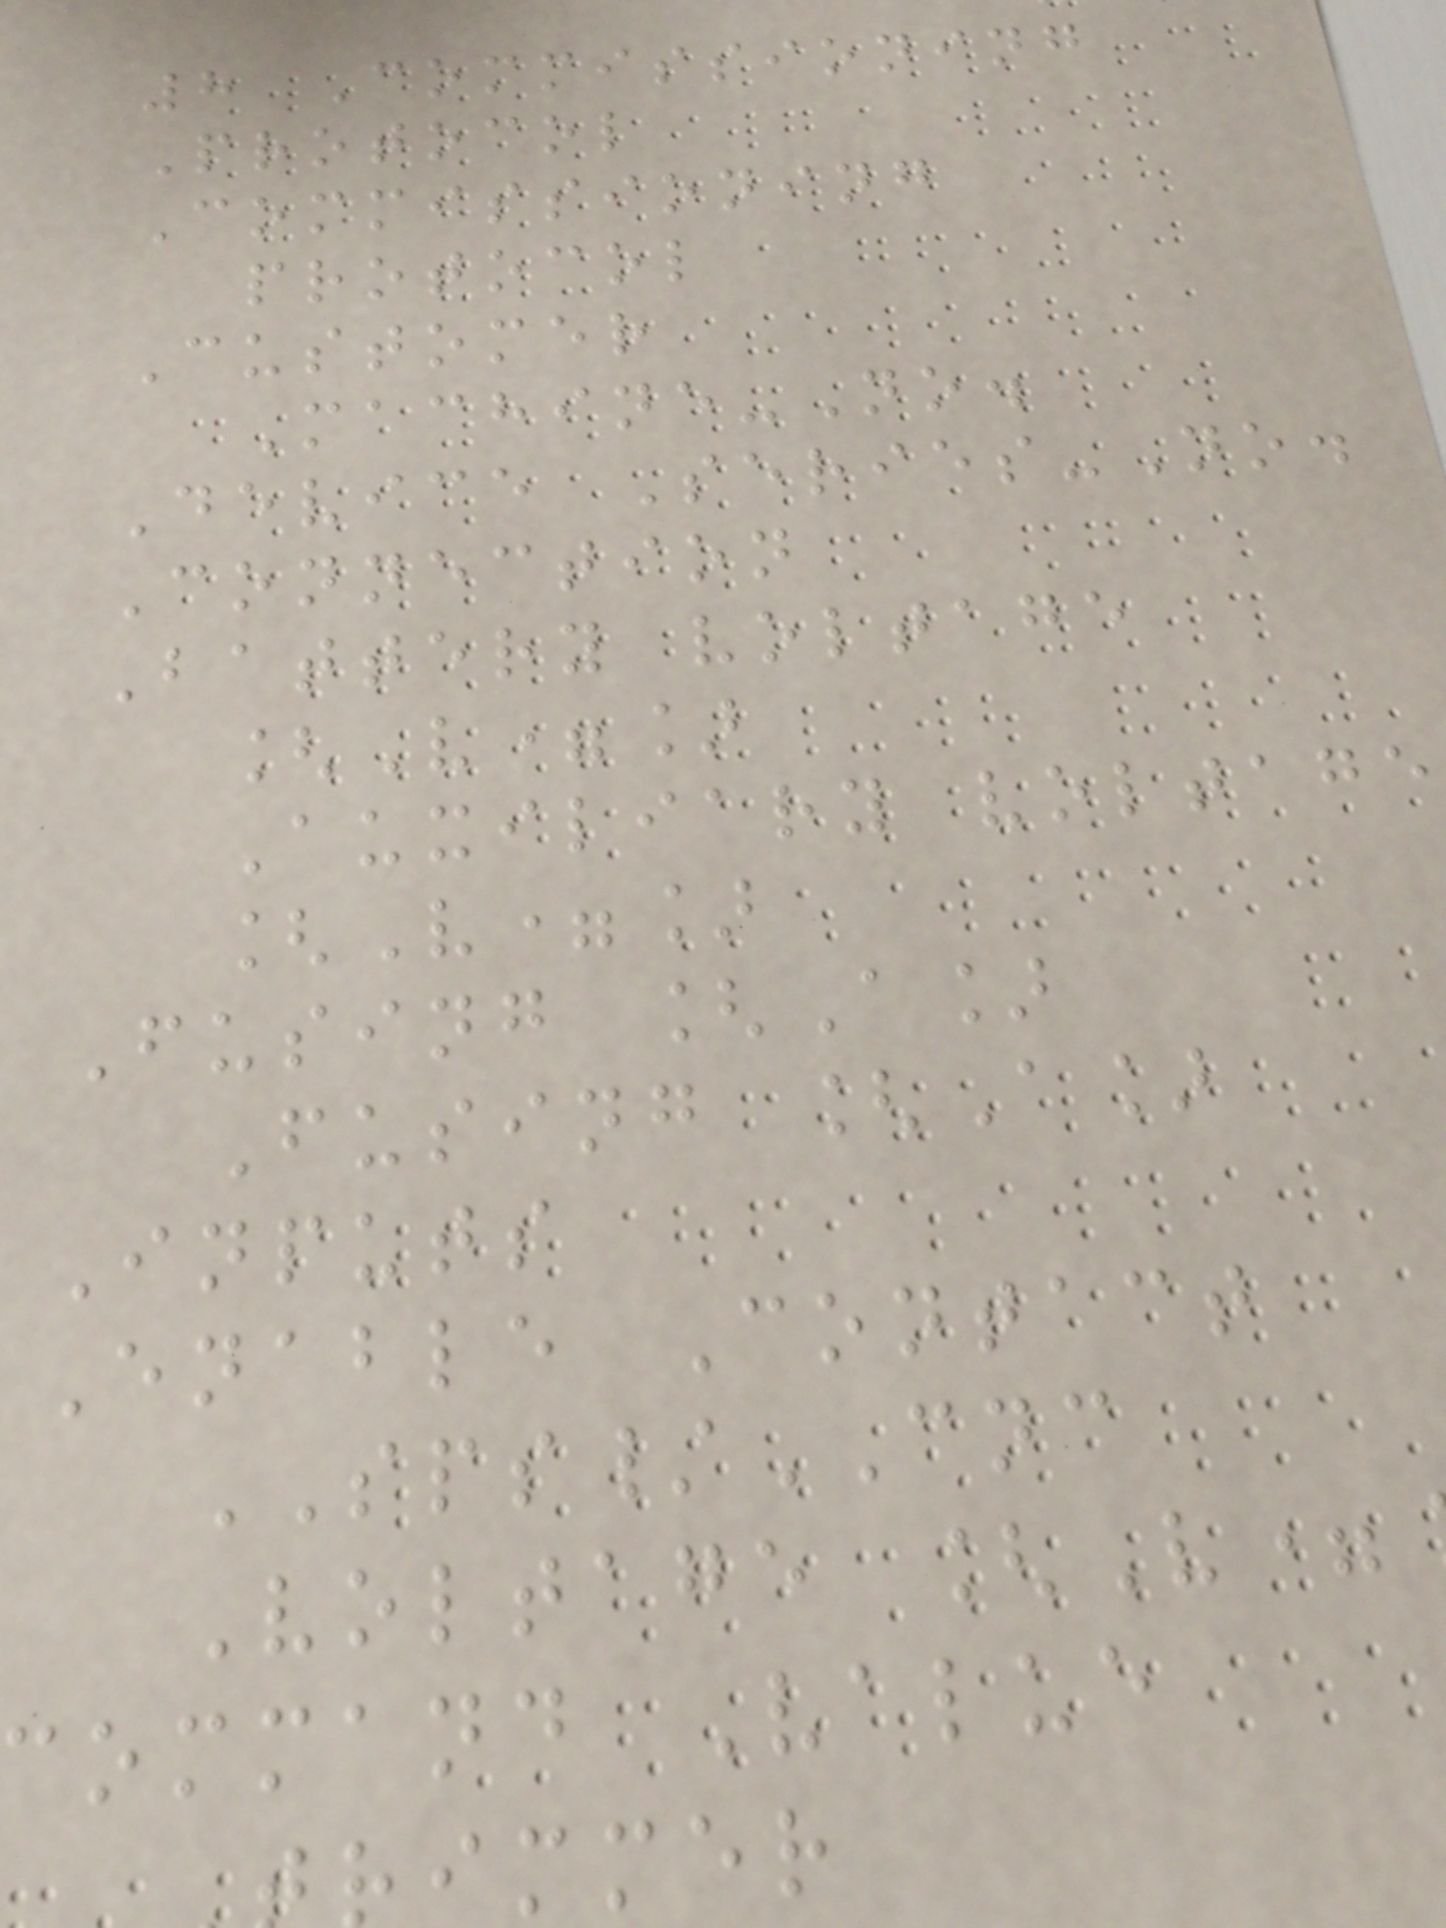8 Commissioning
Protocol
Commissioning
protocol
Customer
Machine-No.
Device Series-No.
Connection
Battery voltage
[V=]
Auxiliary voltage
[V=]
Fusing [A]
Fusing [A]
Inputs
Enable Contact
SPS/CNC
Voltage [V=
ommand Value
immer
